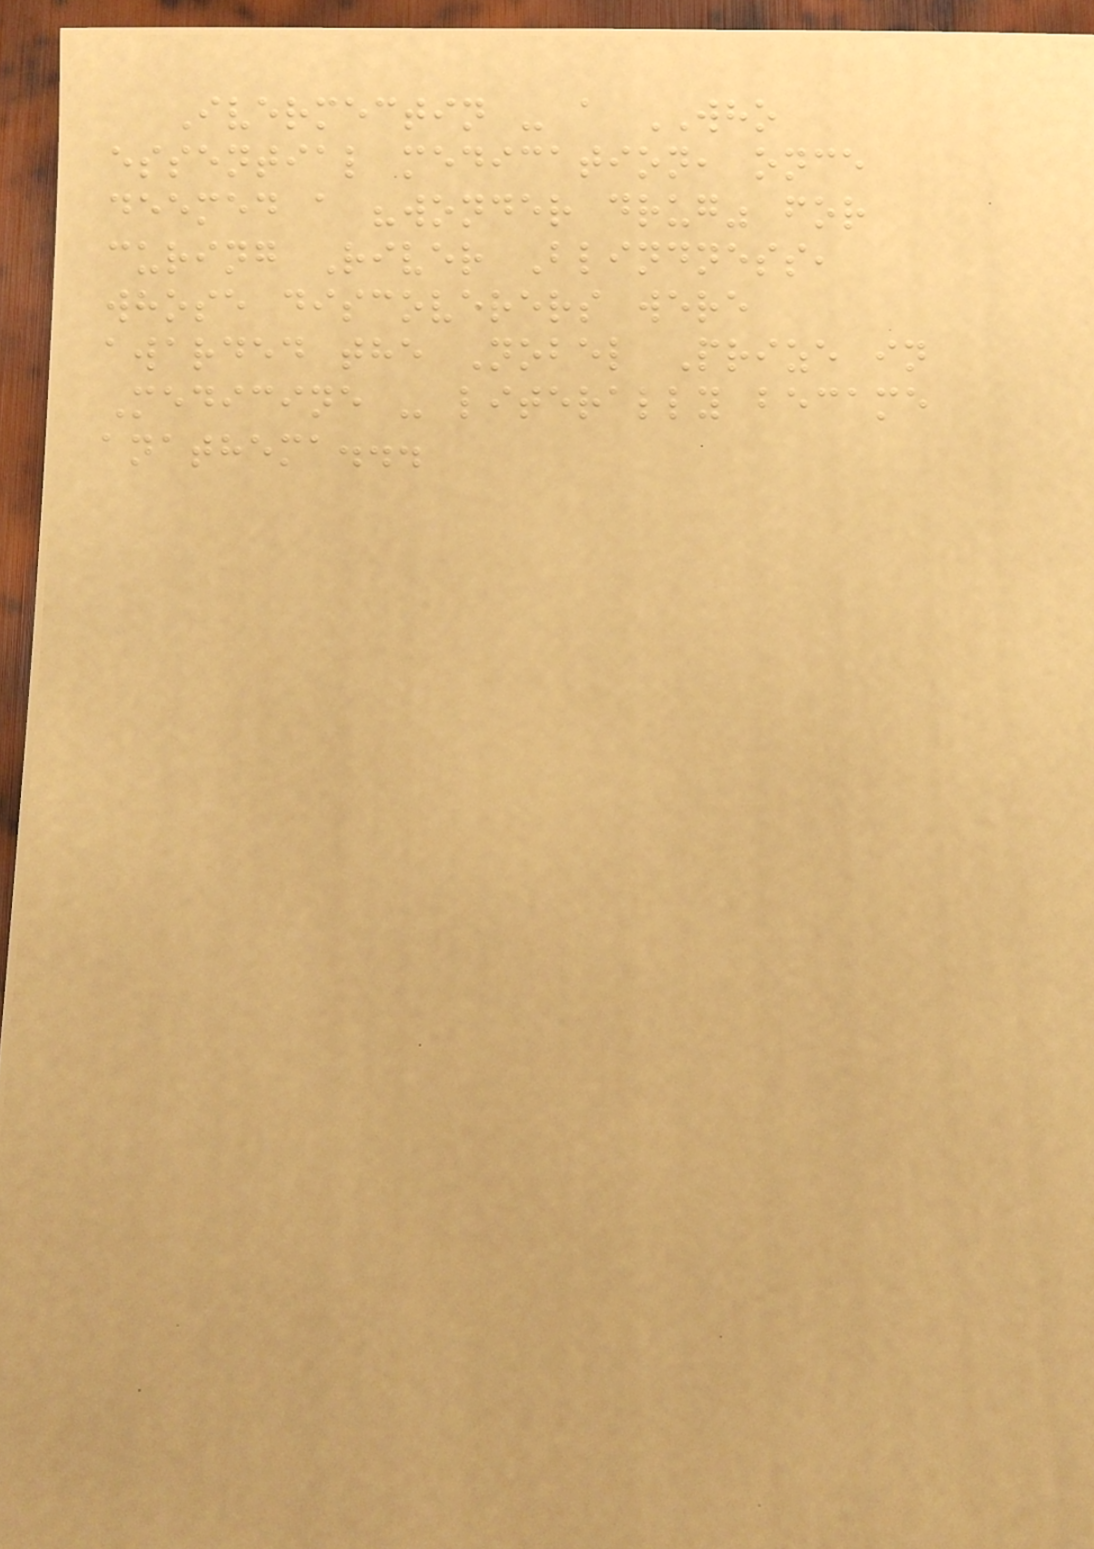Ivermectin - a WHO
essential medication, once
deemed a "wonder drug" for
curing River Blindness,
whose discoverers were
awarded the Nobel Prize in
Medicine - literally became
anathema...
